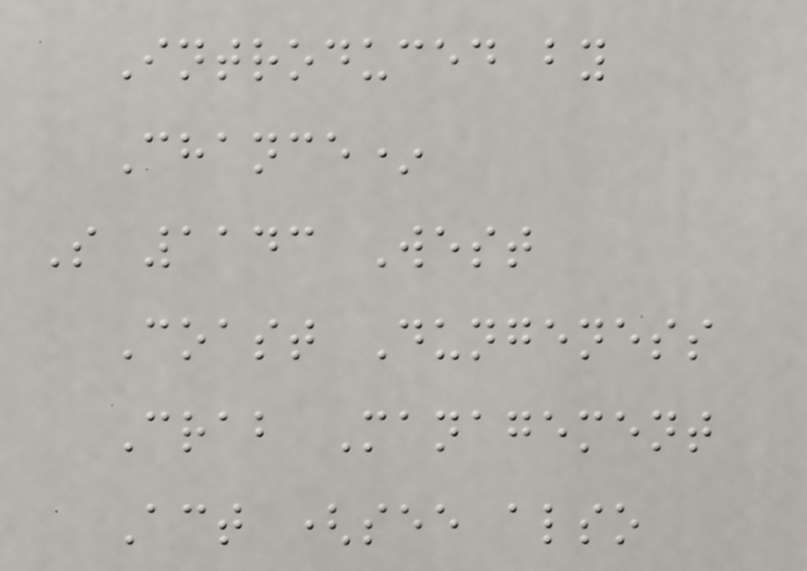Introduced by
Chance*
S 1143 West
Coast Dungeness
Crab Management
Act (see also
